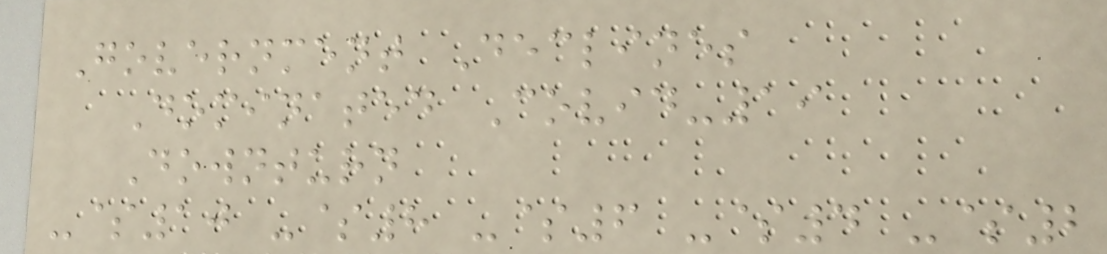Government Declines
Dominated Covid-19
Downturn
-$10 -$8 -$6 -$4 -$2
